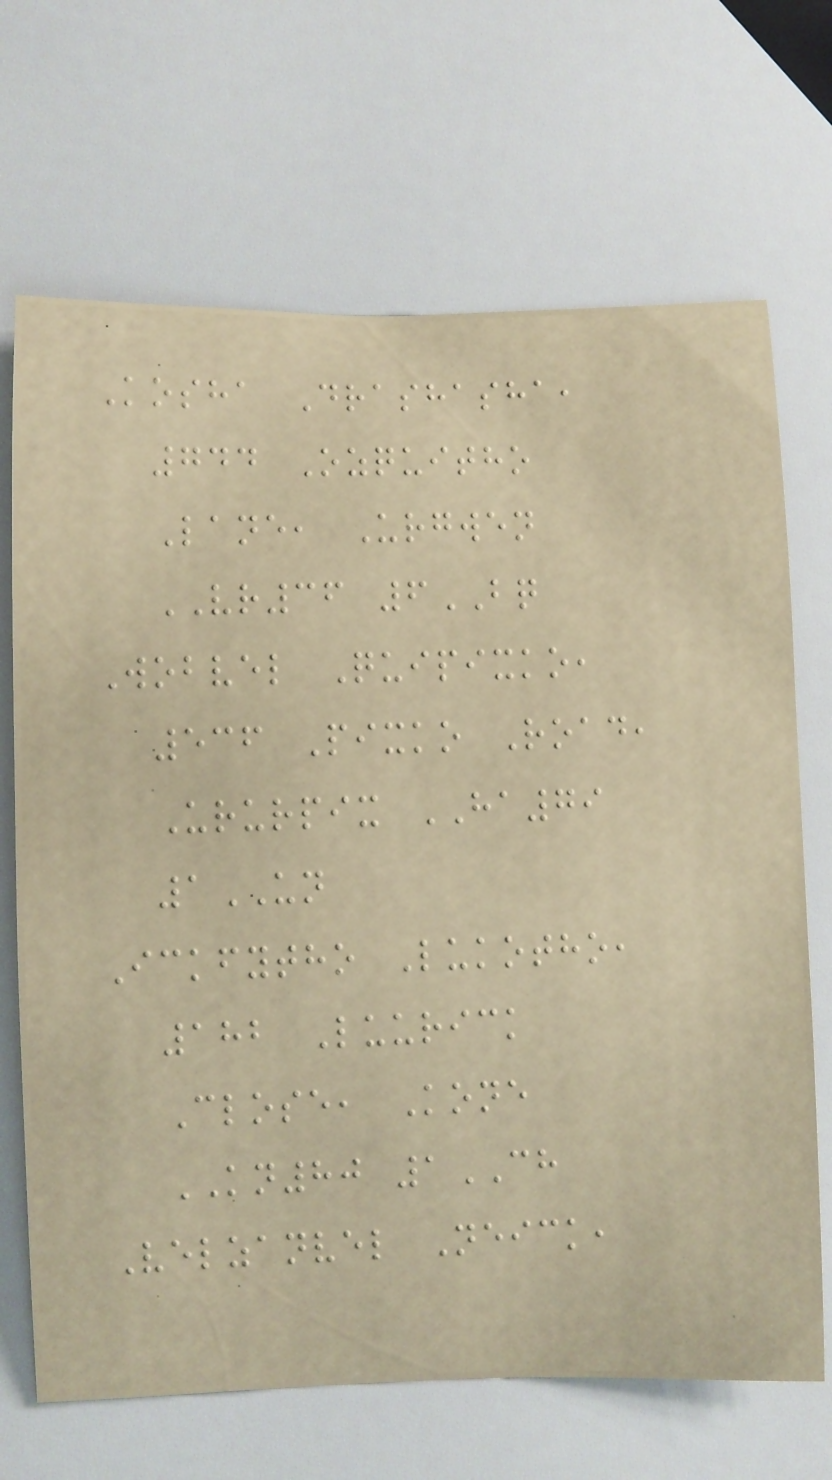Kosha Drashasha,
744 Ozquitho
Lane, Urgwen
VR36 6BQ
Wobvel Quipixko,
536 Pixko Road,
Ururpix HA79
1UN
Ickfytho Lukotho,
182 Luurick
Close, Kone
KN80 1CH
Velzanvel Neick,
